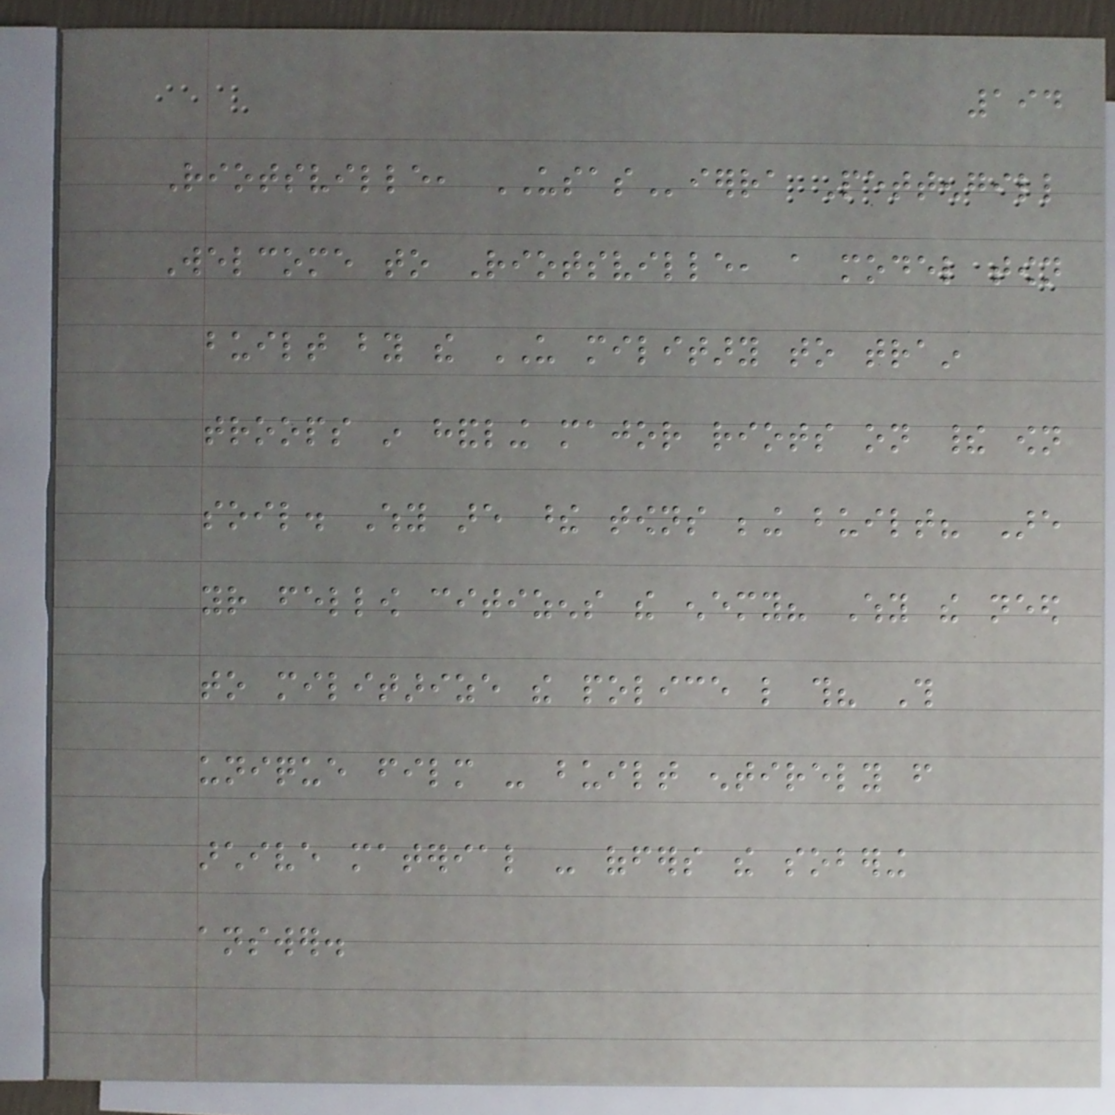194
Riotsville, USASierra Pettengill
Welcome to Riotsville, a model town
built by the US military to train
troops in handling major riots on their own
soil. Why are these towns being built? Are
your fellow citizens the enemy? Why the need
to militarize the police like this? This
unique film - built entirely from
archive material - offers the sobering
answer.
